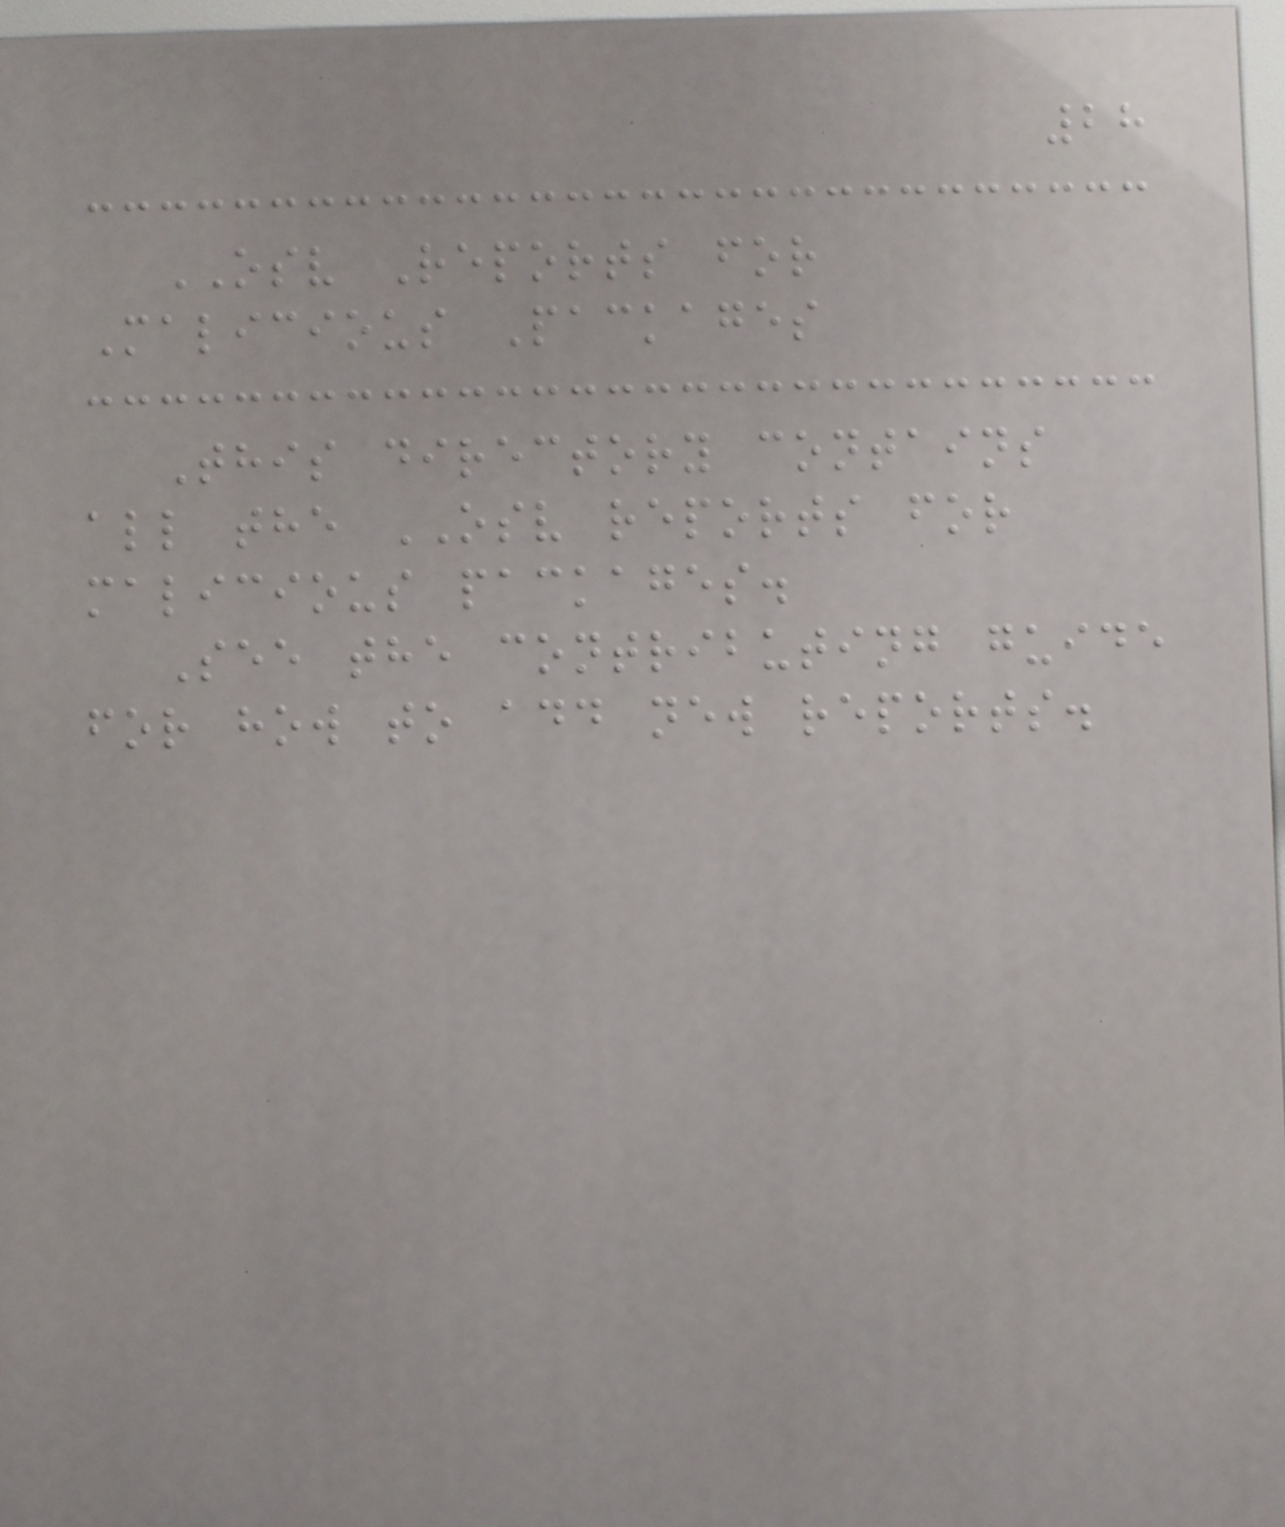28
OSV Reports for
Malicious Packages
This directory contains
all the OSV reports for
malicious packages.
See the contributing guide
for how to add new reports.
